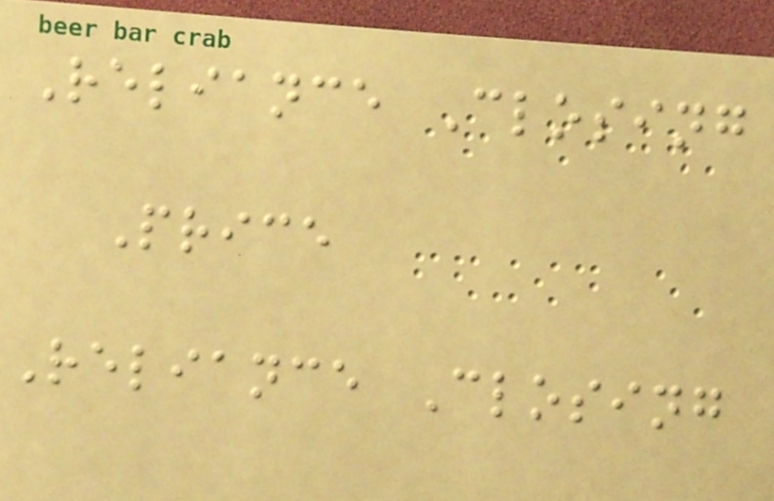Reliance Closing
Price
Reliance Closing
